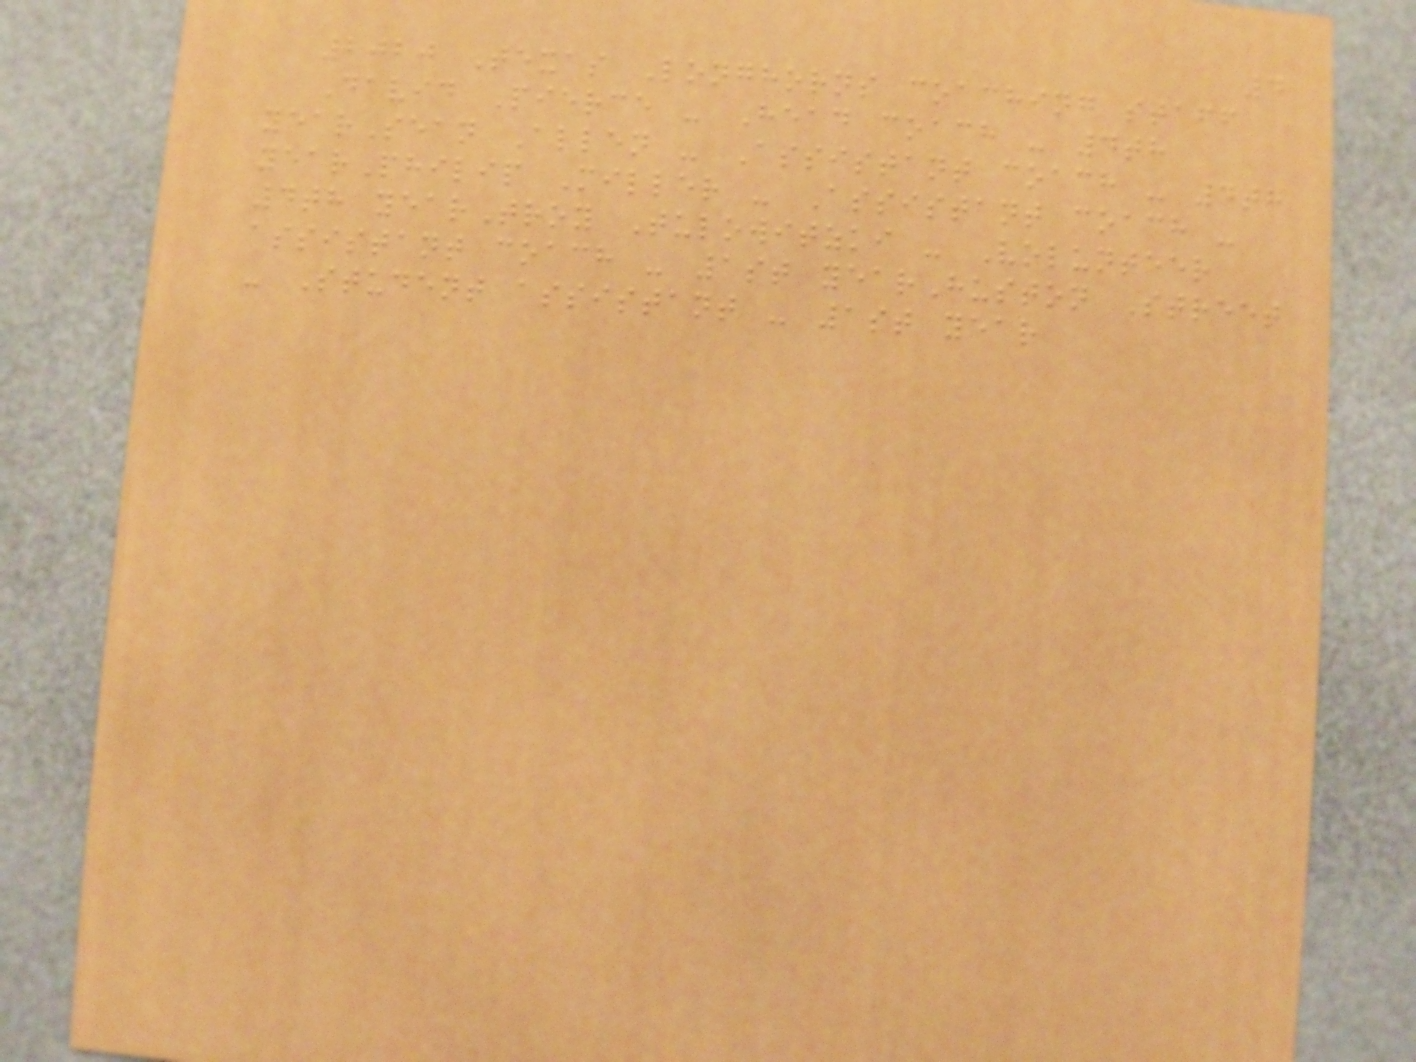4
2020 Texas Longhorns coaching staff
David Pierce - Head coach - 4th
yearSean Allen - Assistant coach - 4th
yearPhilip Miller - Assistant coach -
4th yearTroy Tulowitzki - Volunteer
assistant coach - 1st yearHuston Street
- Student assistant - 1st year
